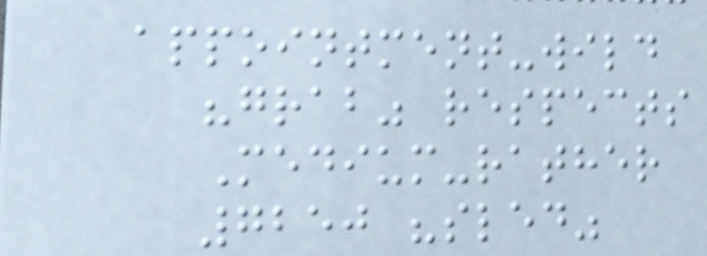appointment-wild
"grab" respects
Medium-rather
7250 "sled"
